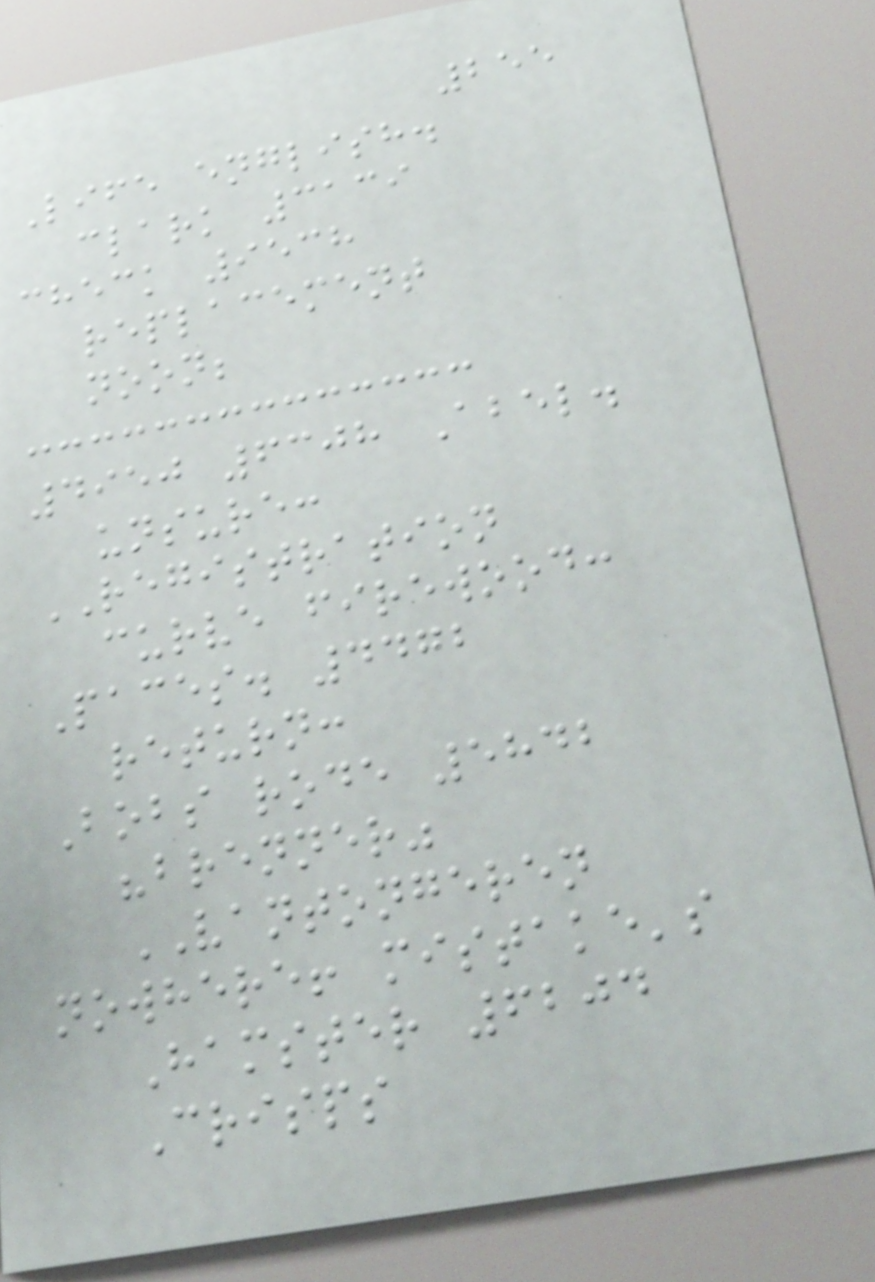255
Life english.
clark 3139
check 9538
replacement
noon;
4950 6308 Abel.
unsure:
REGISTRATION
curve firewood:
Paces. 4472
return:
Bobs rode 5842
"brenner"
VANTONGEREN
nowhere! mistake's
Hamster 6204
Crisps
